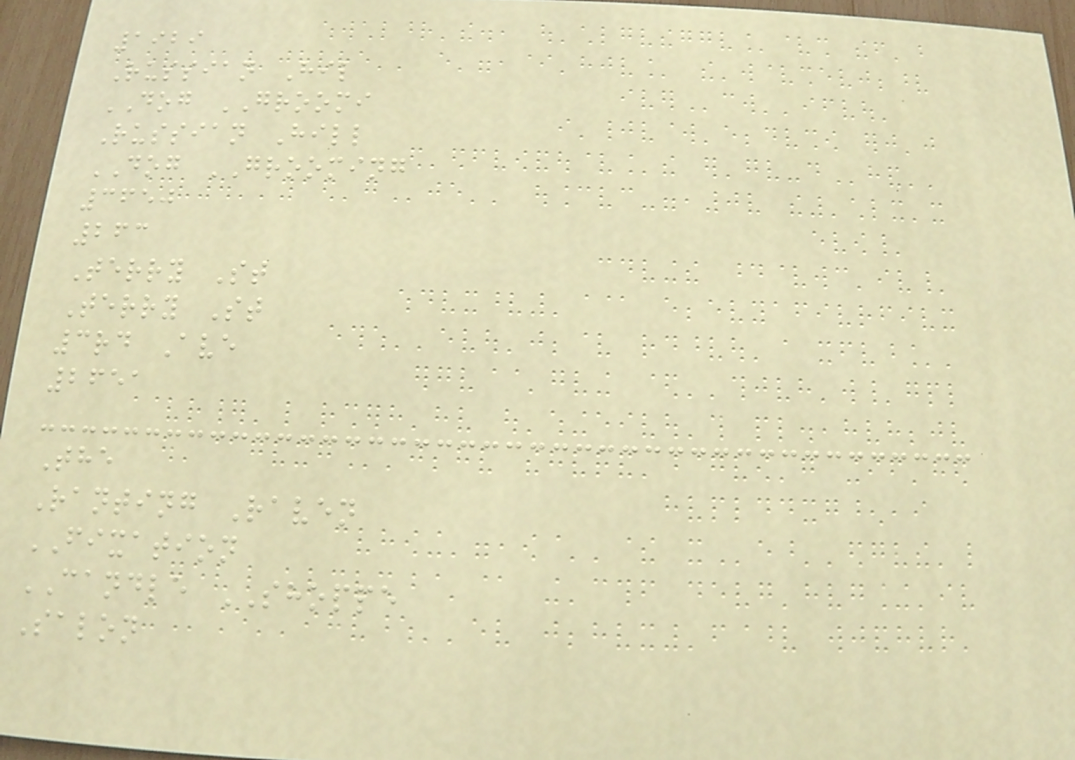1929
Russian Hil
DOG GROOMI
Russian Hill
DOG GROOMING
3650
263
Terry St
Terry St
3rd Ave
2651
The
Ranting Raven
FIXATION
CANDLE SHOPPE
Salon
